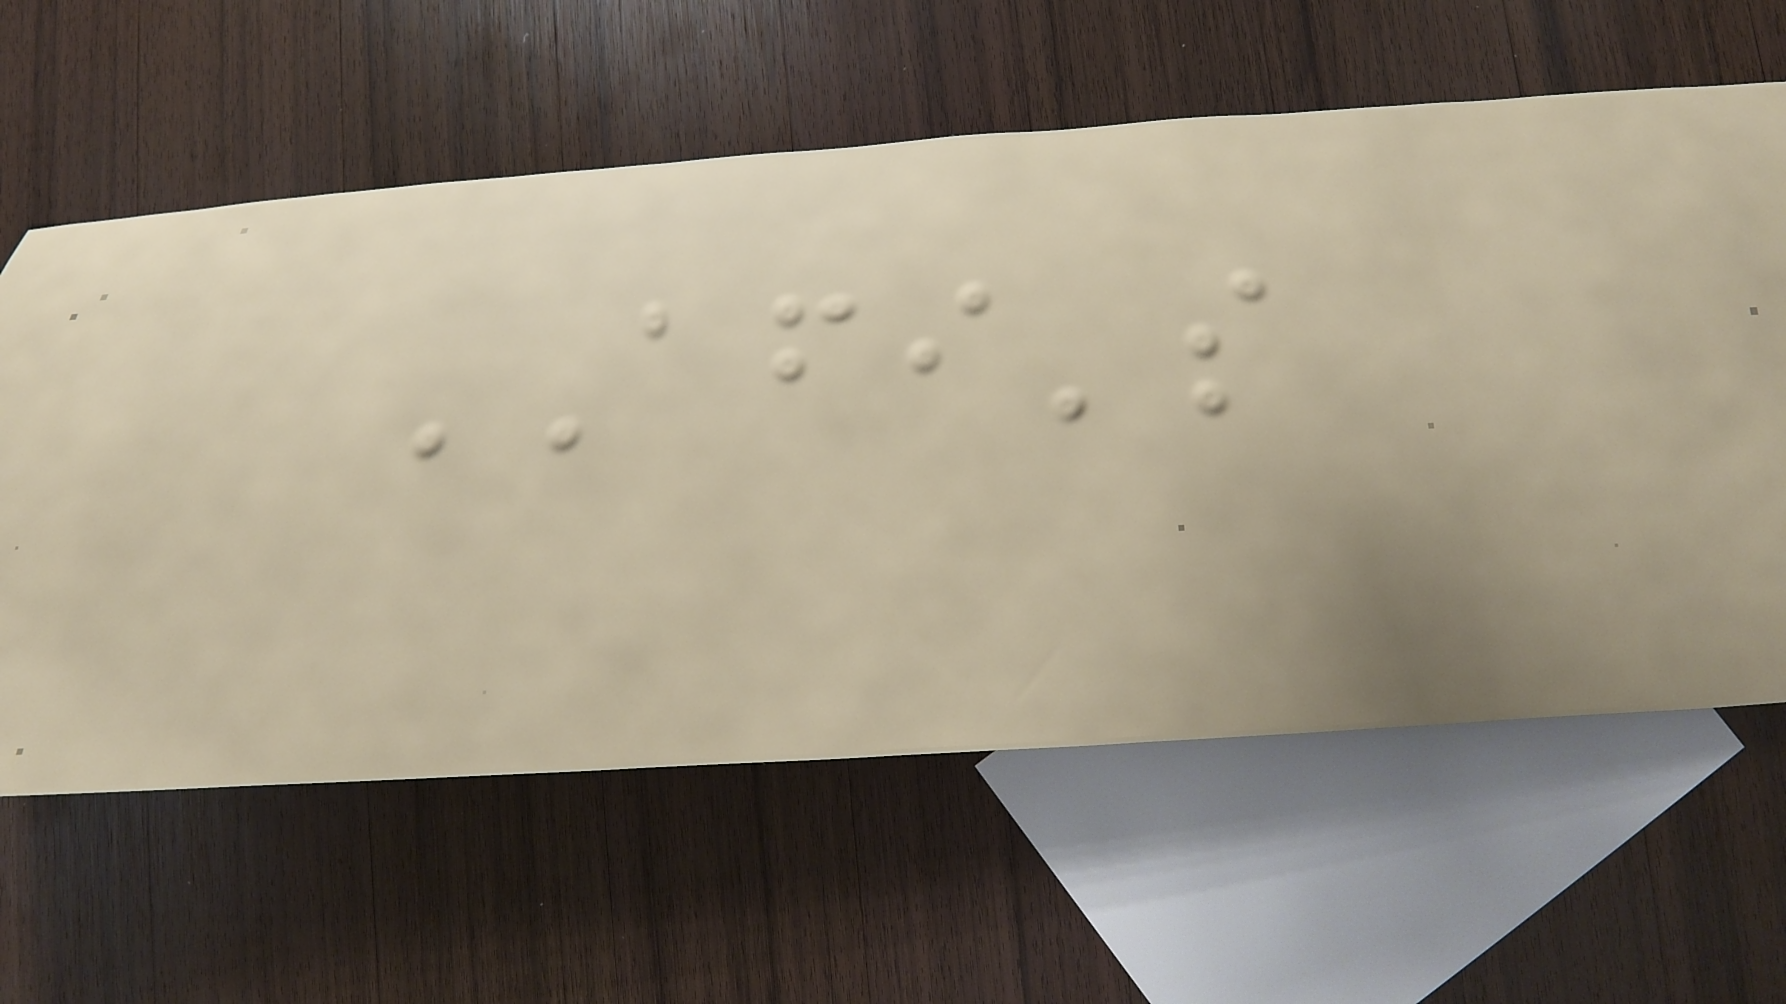AFI's
